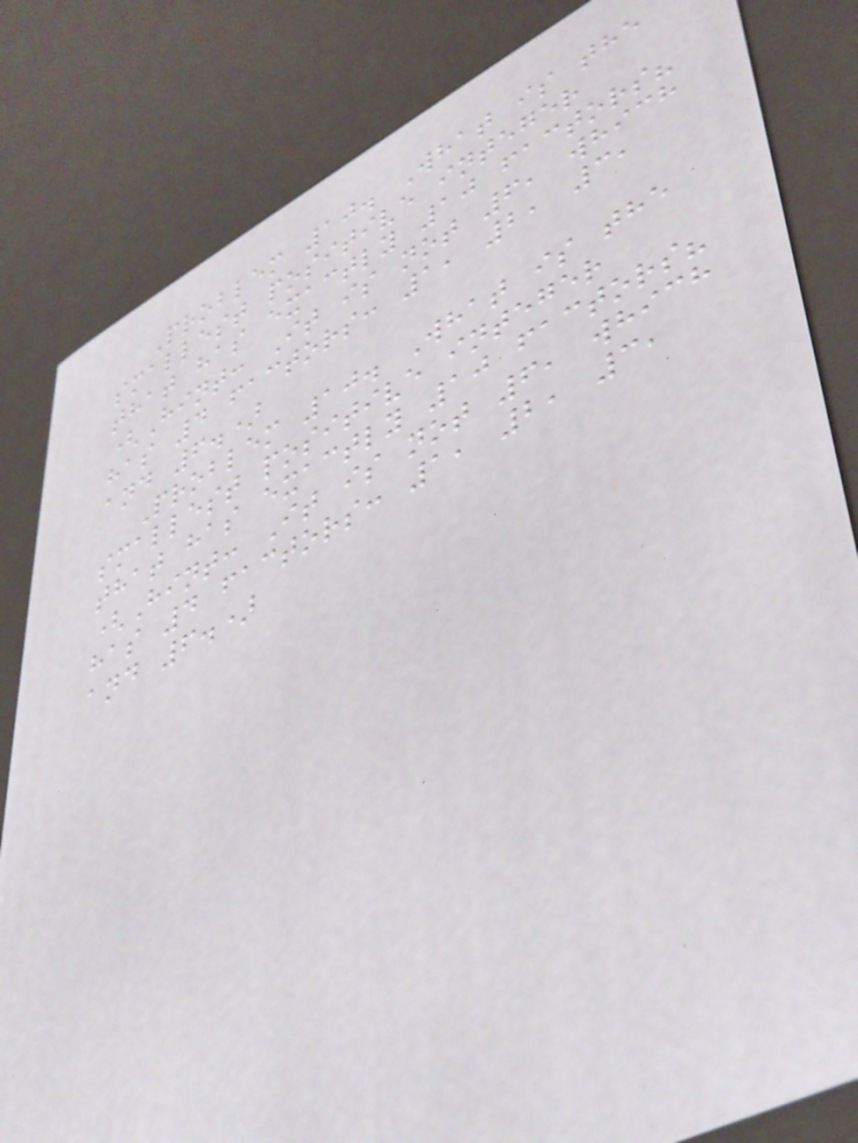Problem 10. What is the
smallest positive integer
that has exactly 10 factors?
(Hint: It is not 6, which
has 4 factors: 1, 2, 3,
and 6.)
Problem 10. What is the
smallest positive integer
that has exactly 10 factors?
(Hint: It is not 6, which
has 4 factors: 1, 2, 3,
and 6.)
